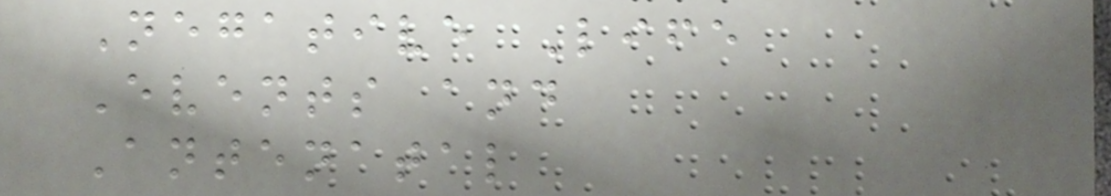Negative Life
Events and
Antenatal
